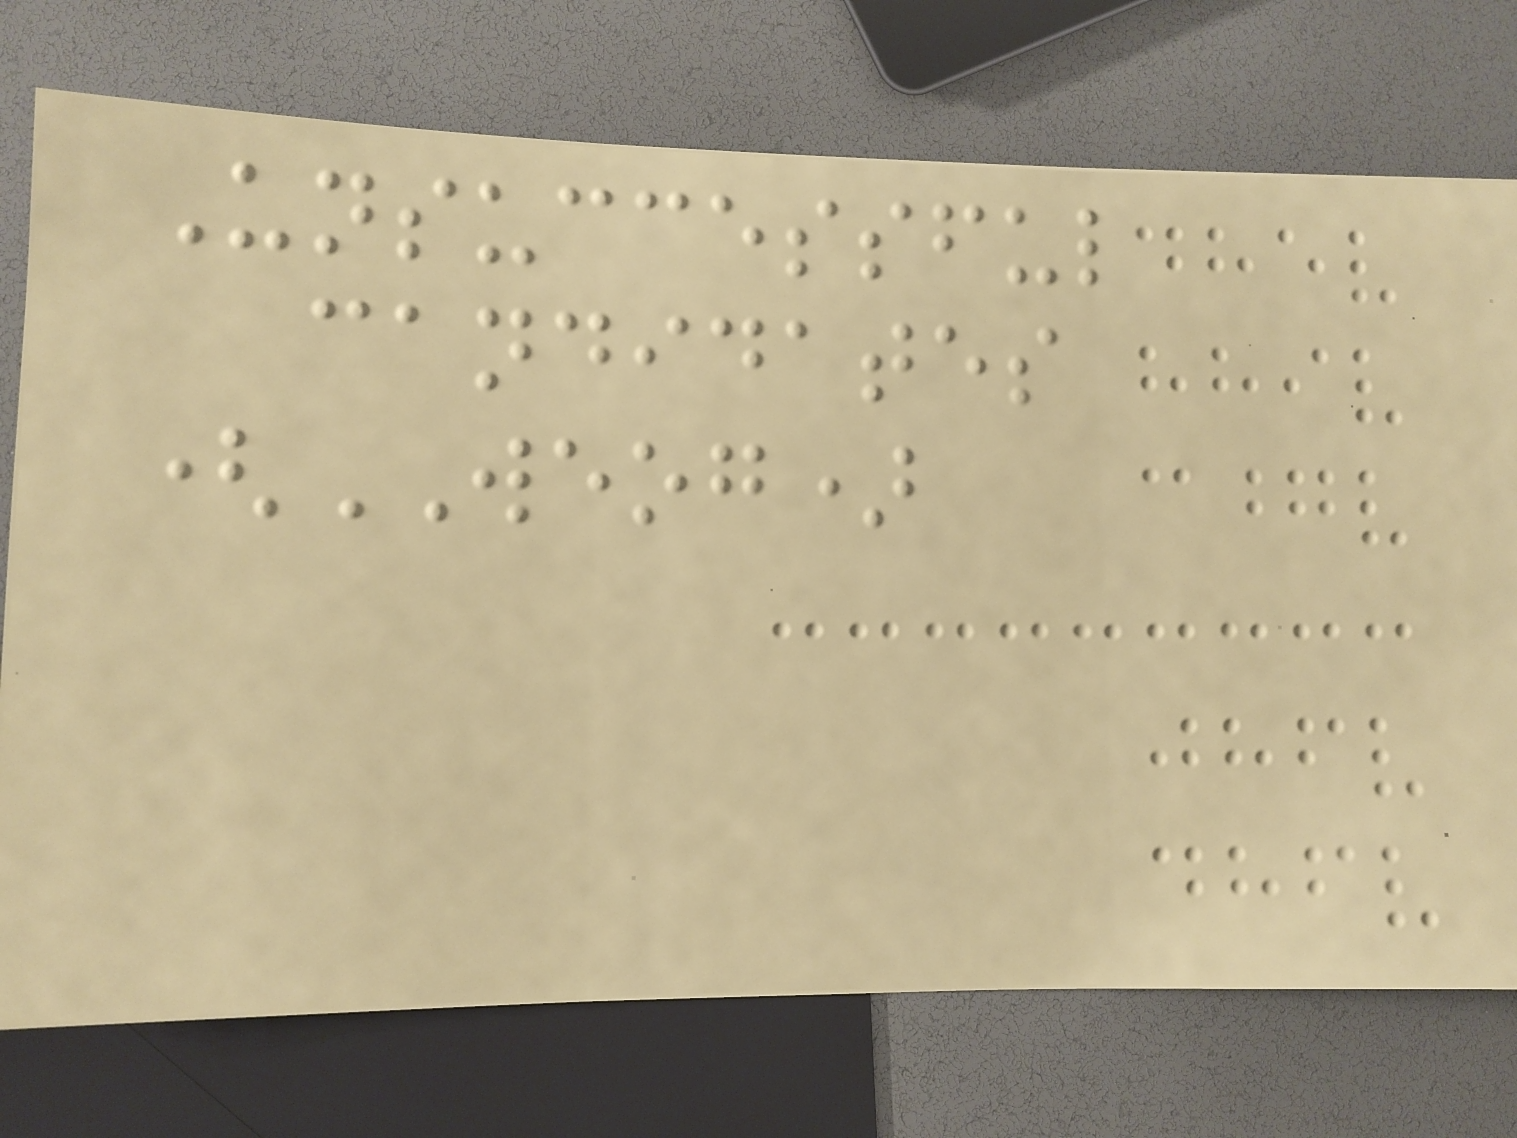Unsuccessful
candidates
(WEOG)
